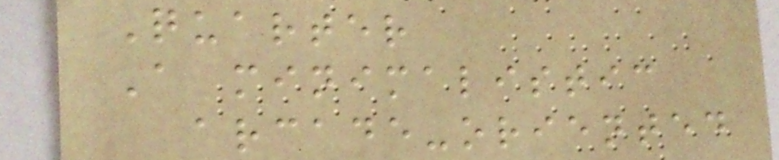Quarter
A minimalistic
arcade-oriented
